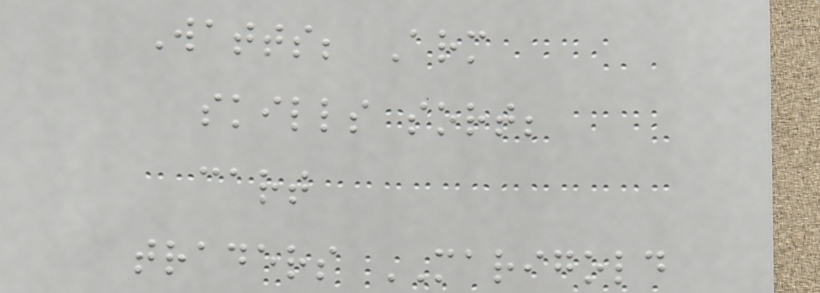Watts; Arm
skills sort;
cart
traders MARIGOLD
